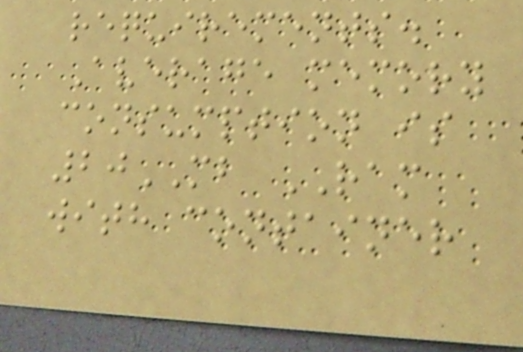requirements.
Average memory
consumption is
20MB RAM
with container
